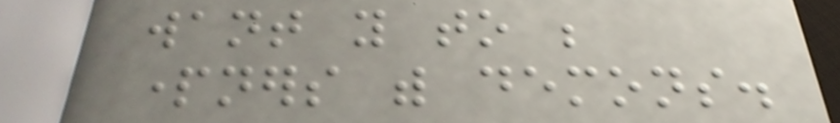want you to be
partners with demons.
